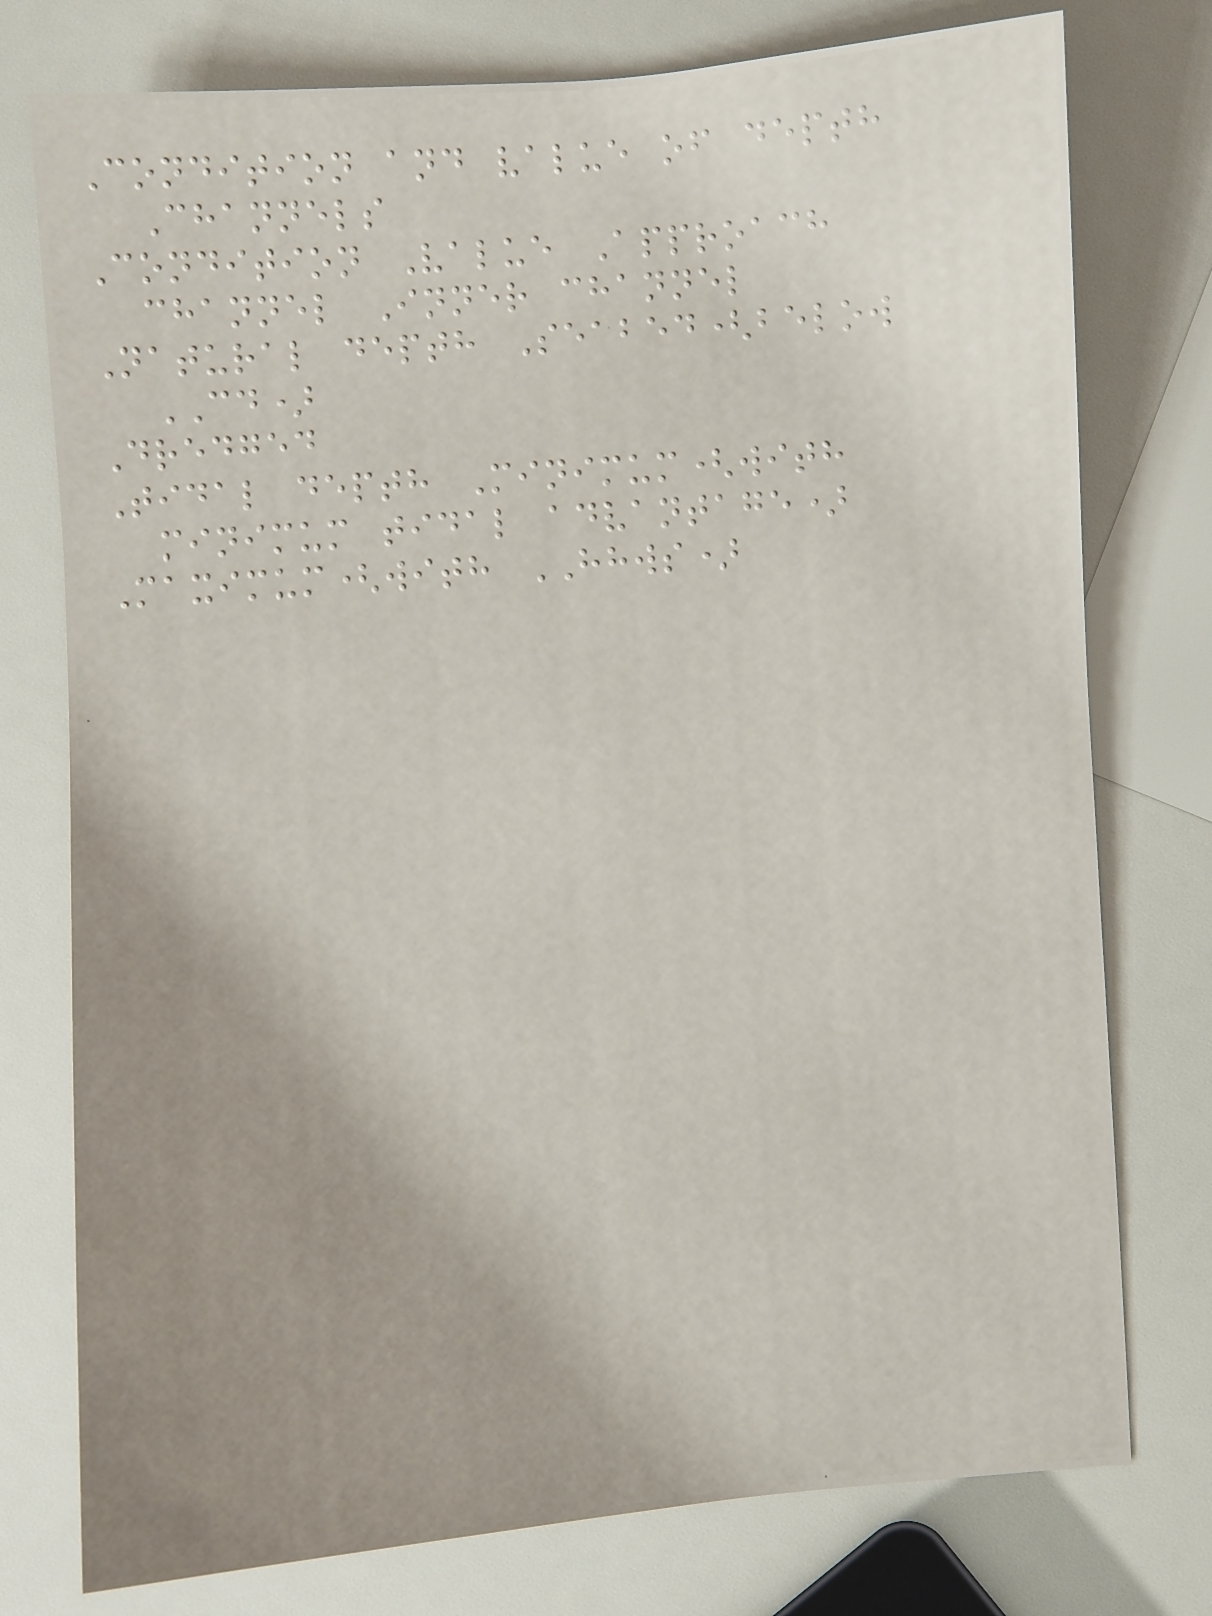Condition and value of depth
Channels
Condition Value Approach
channel Inner channel
Natural depth Seabed(below
CD)
Dredged
Tidal depth Minimum(with
minimum tidal advantage)
Maximum(with HHWS)
